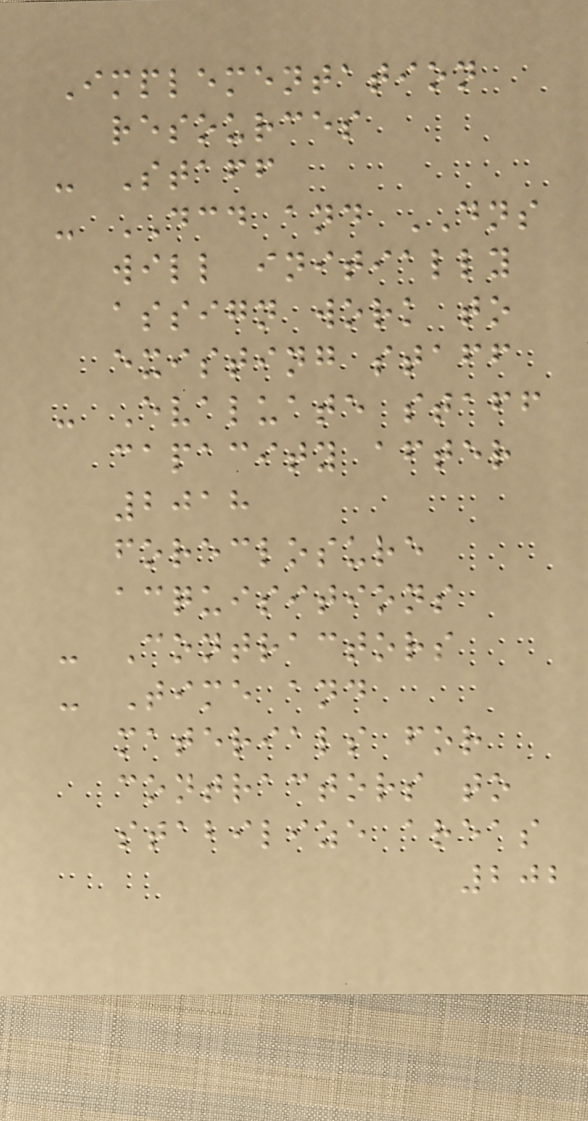Implementation
resources
- Staff
- DCD and DNS
will initially
assign work to
existing staff
- Evaluate staff
capacity after
2018
foreclosure
acquisitions
- Contractors
- Time and
materials for
contractors to
stabilize areas
202
